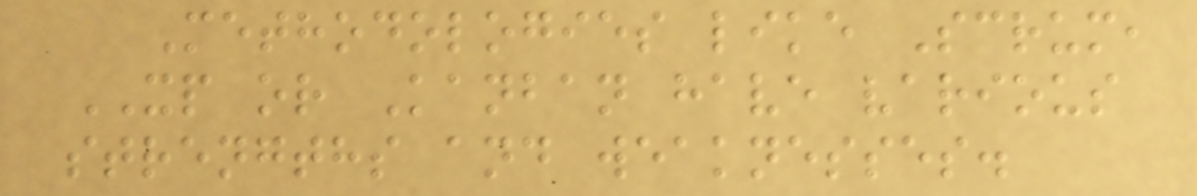Methodologies like Scrum,
XP or Kanban have various
strengths and weaknesses.
